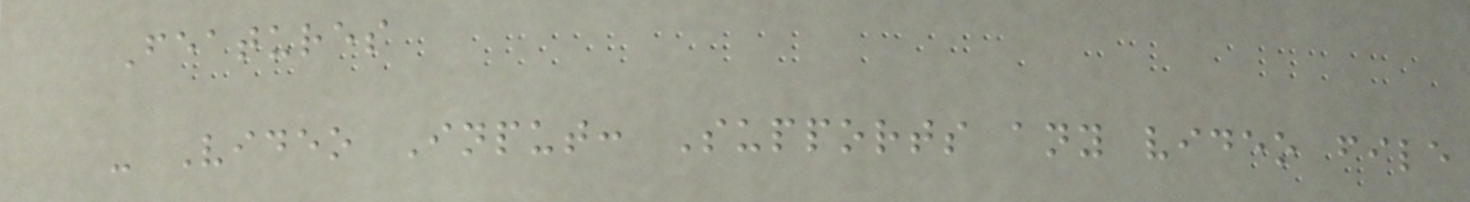Features
- Video Input: Supports any video file
